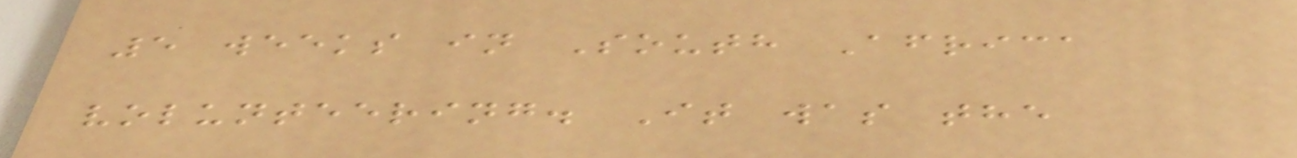5 weeks in South Africa
volunteering. It was the
